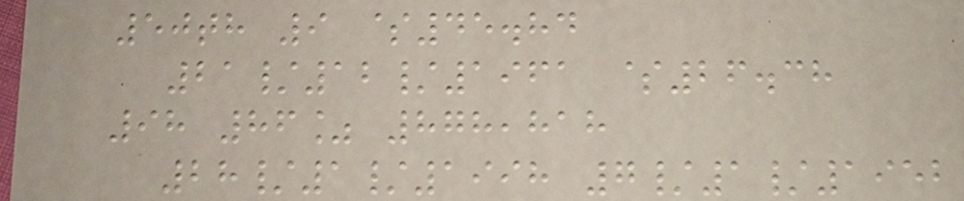50th 9 $45.84
21/12/1961 $26.38
98 86% 878,818
28/1/1998 7/1/1952
